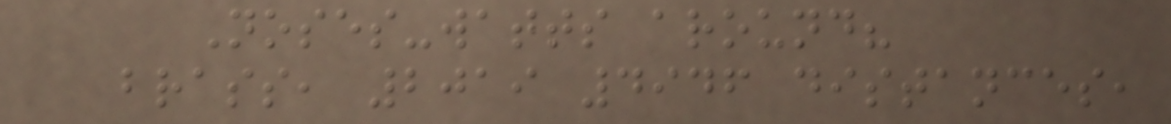Noses-watts around?
brass, 2019 4946 distances,
